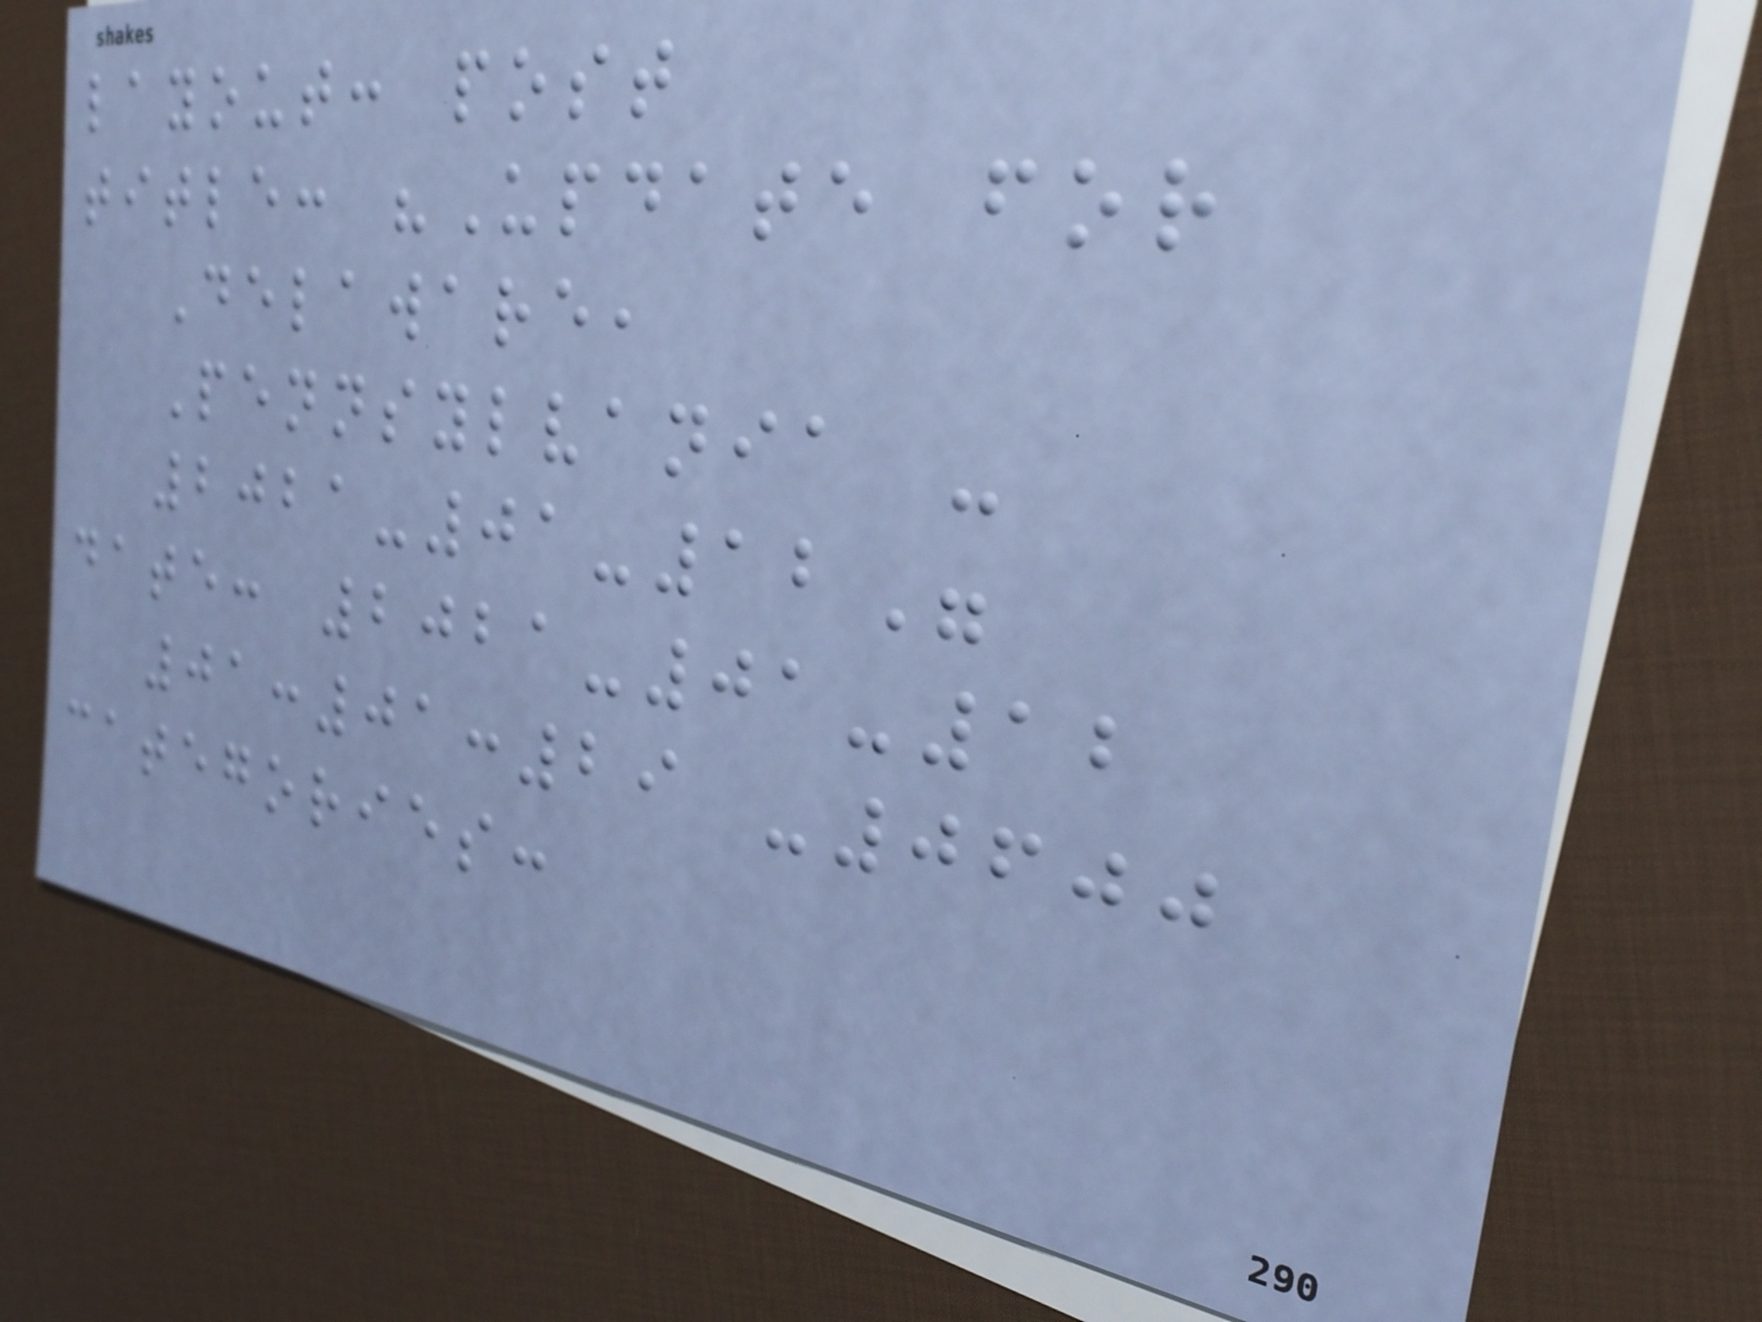layout: post
title: "Update for
Delaware,
Pennsylvania -
2021-01-12"
date: 2021-01-12
01:01:29 -0600
categories:
